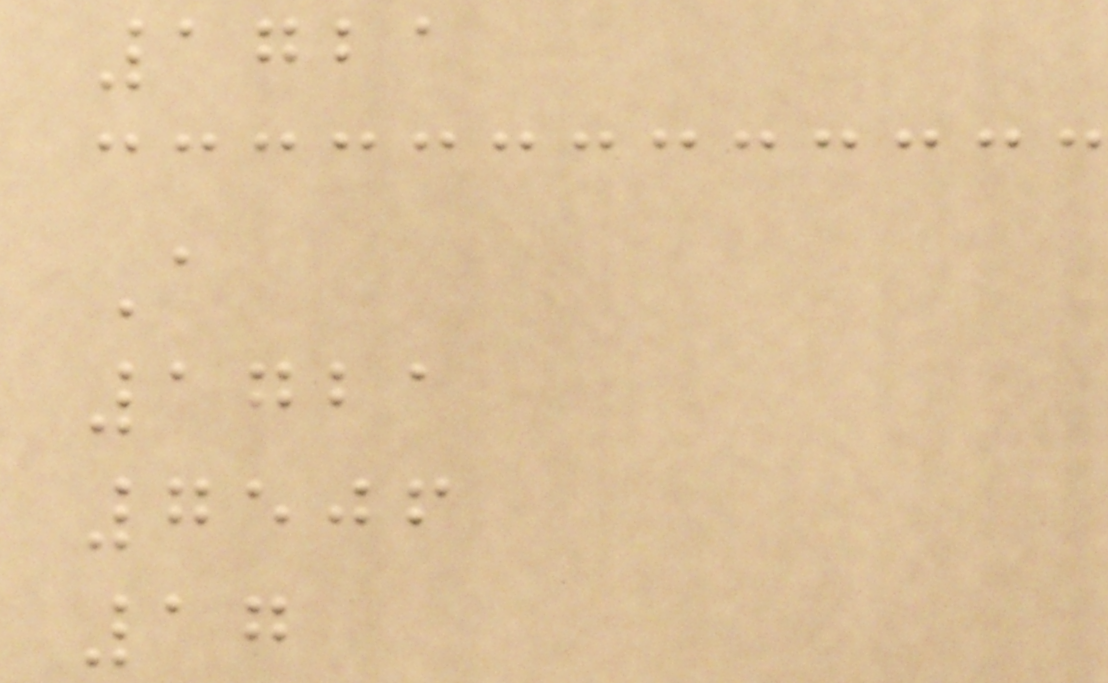1721
A
1721
7506
17
